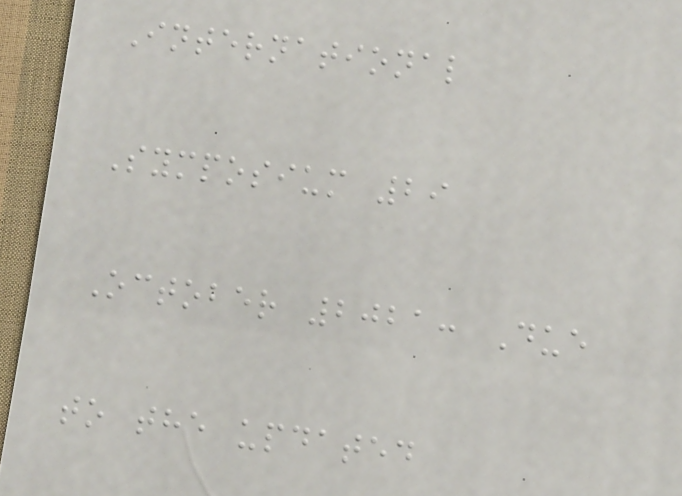International
Symposium 29
October 2021: Due
to the updated
